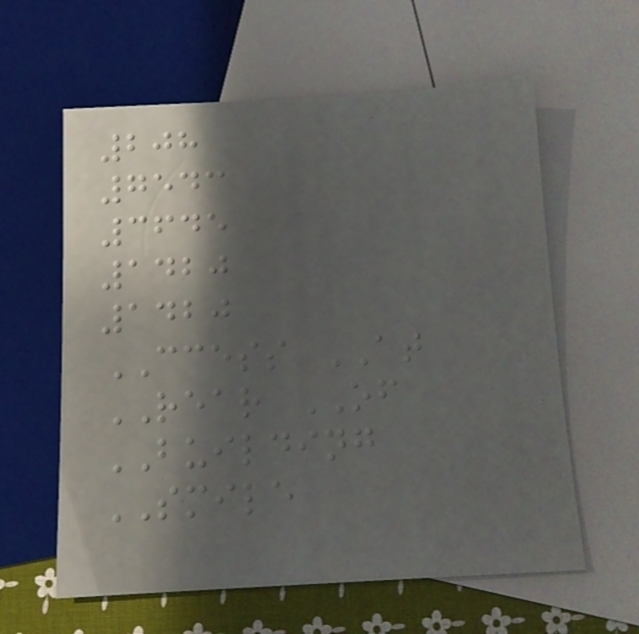208
7543
3645
1420
1420
CCESS AT
REAR OF
BUILDING
SMILE
